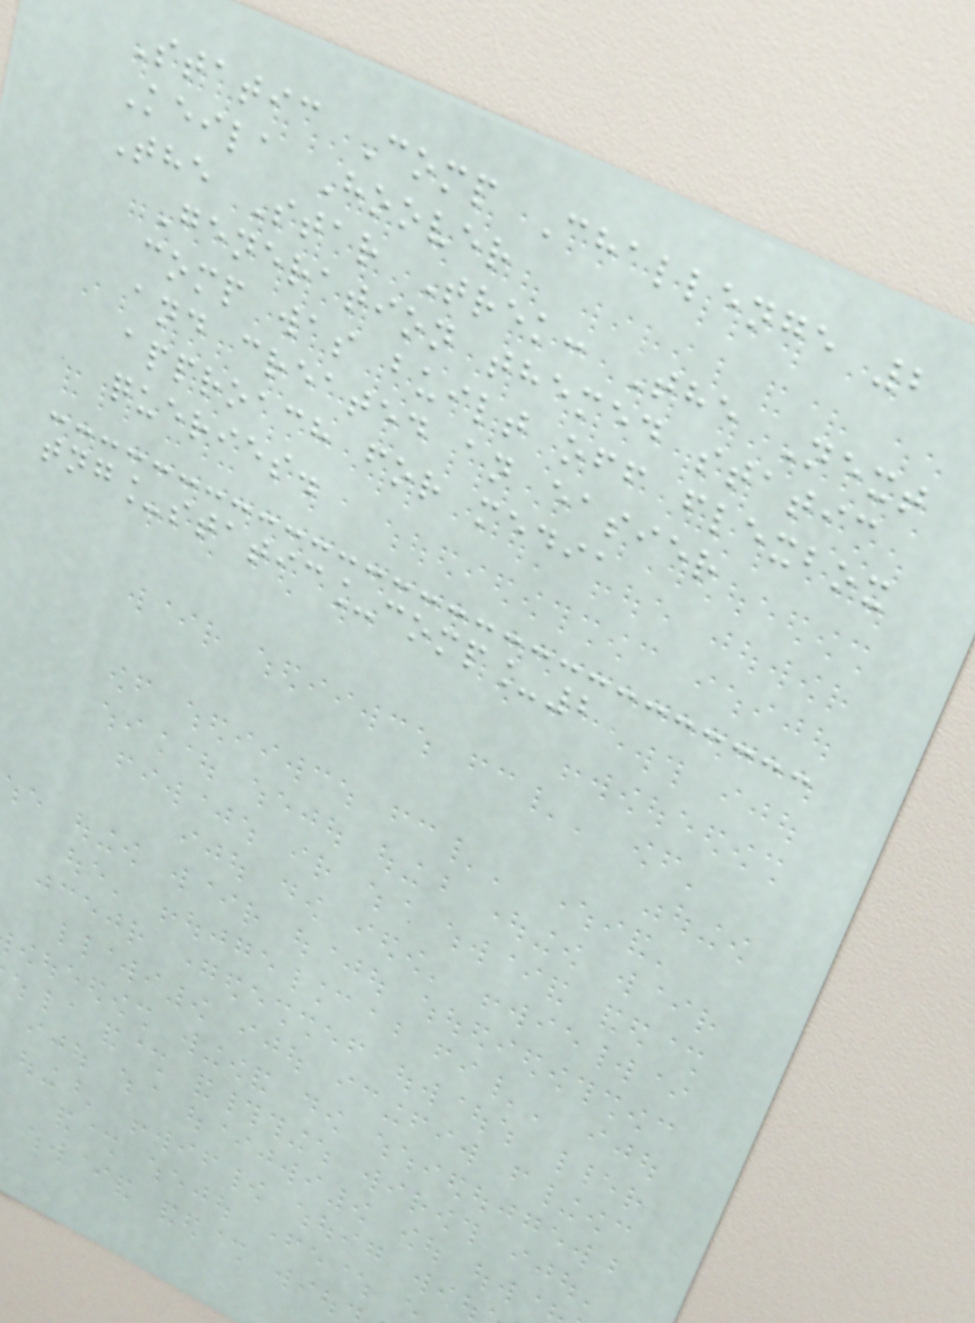Static Comp Challenge 2
Keila Hoover
The Star Trek: The Next
Generation themed static
comp was built off flexbox
and created an easier
approach for media
queries.
tng_static_comp_2
